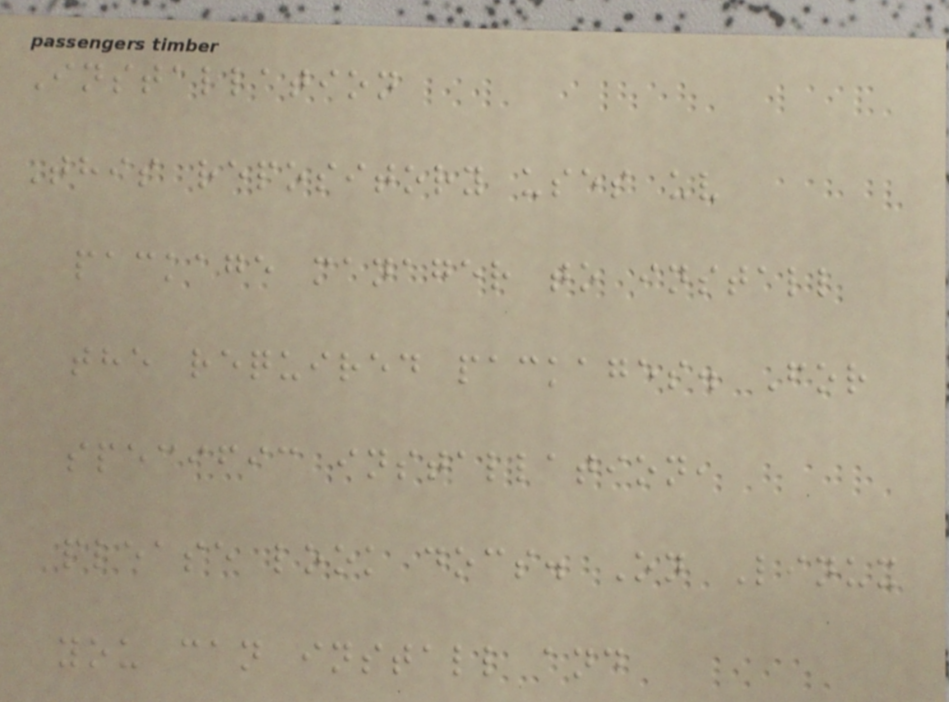Installation
This repository uses uv
package manager to install
the required packages. For
specific installation,
please look docs. On Linux
you can install and
